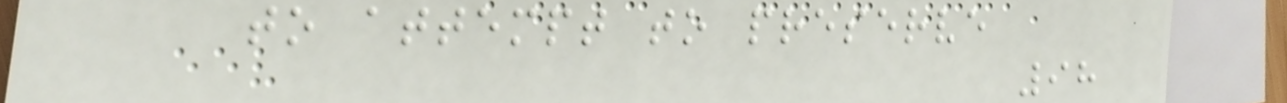to attempt to preserve
98
